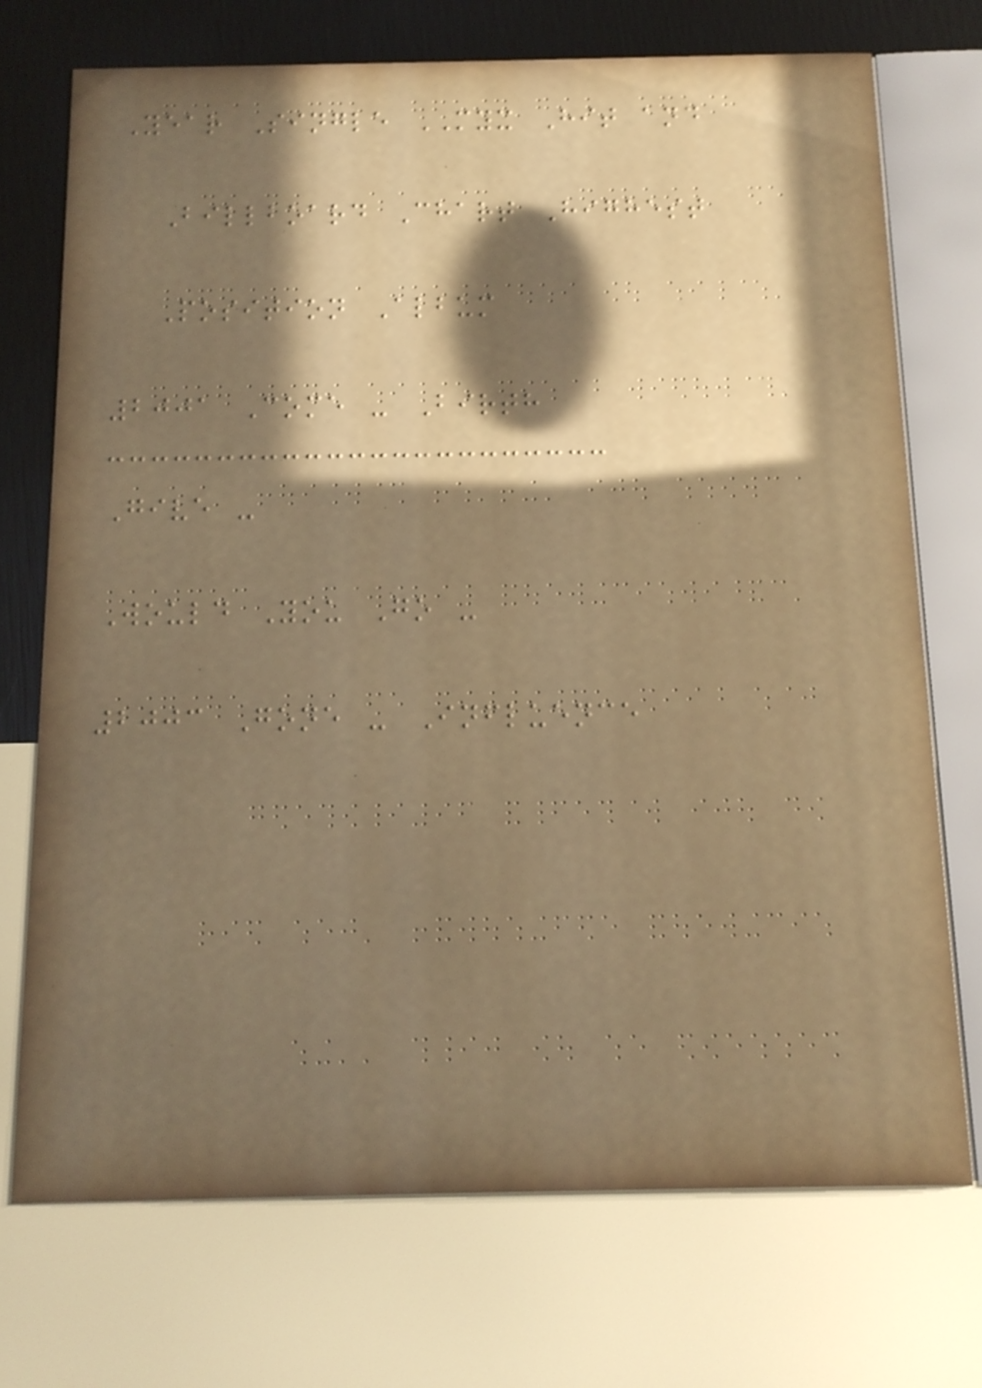Year Single MYX Hit and
Billboard Chart Highest
Position Album
2001 Come - Birth
Give -
Would You Go -
2003 Gone - Influence
